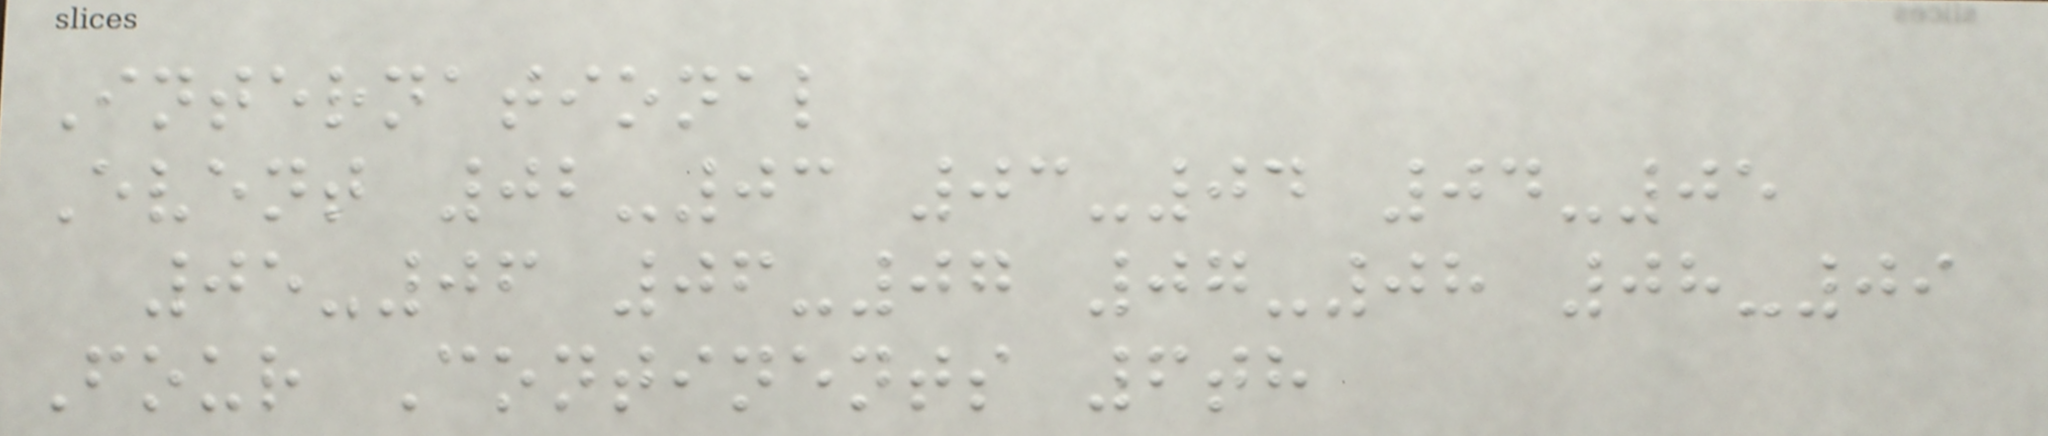International
Event 02-03 03-04 04-05
05-06 06-07 07-08 08-09
Four Continents 6th
